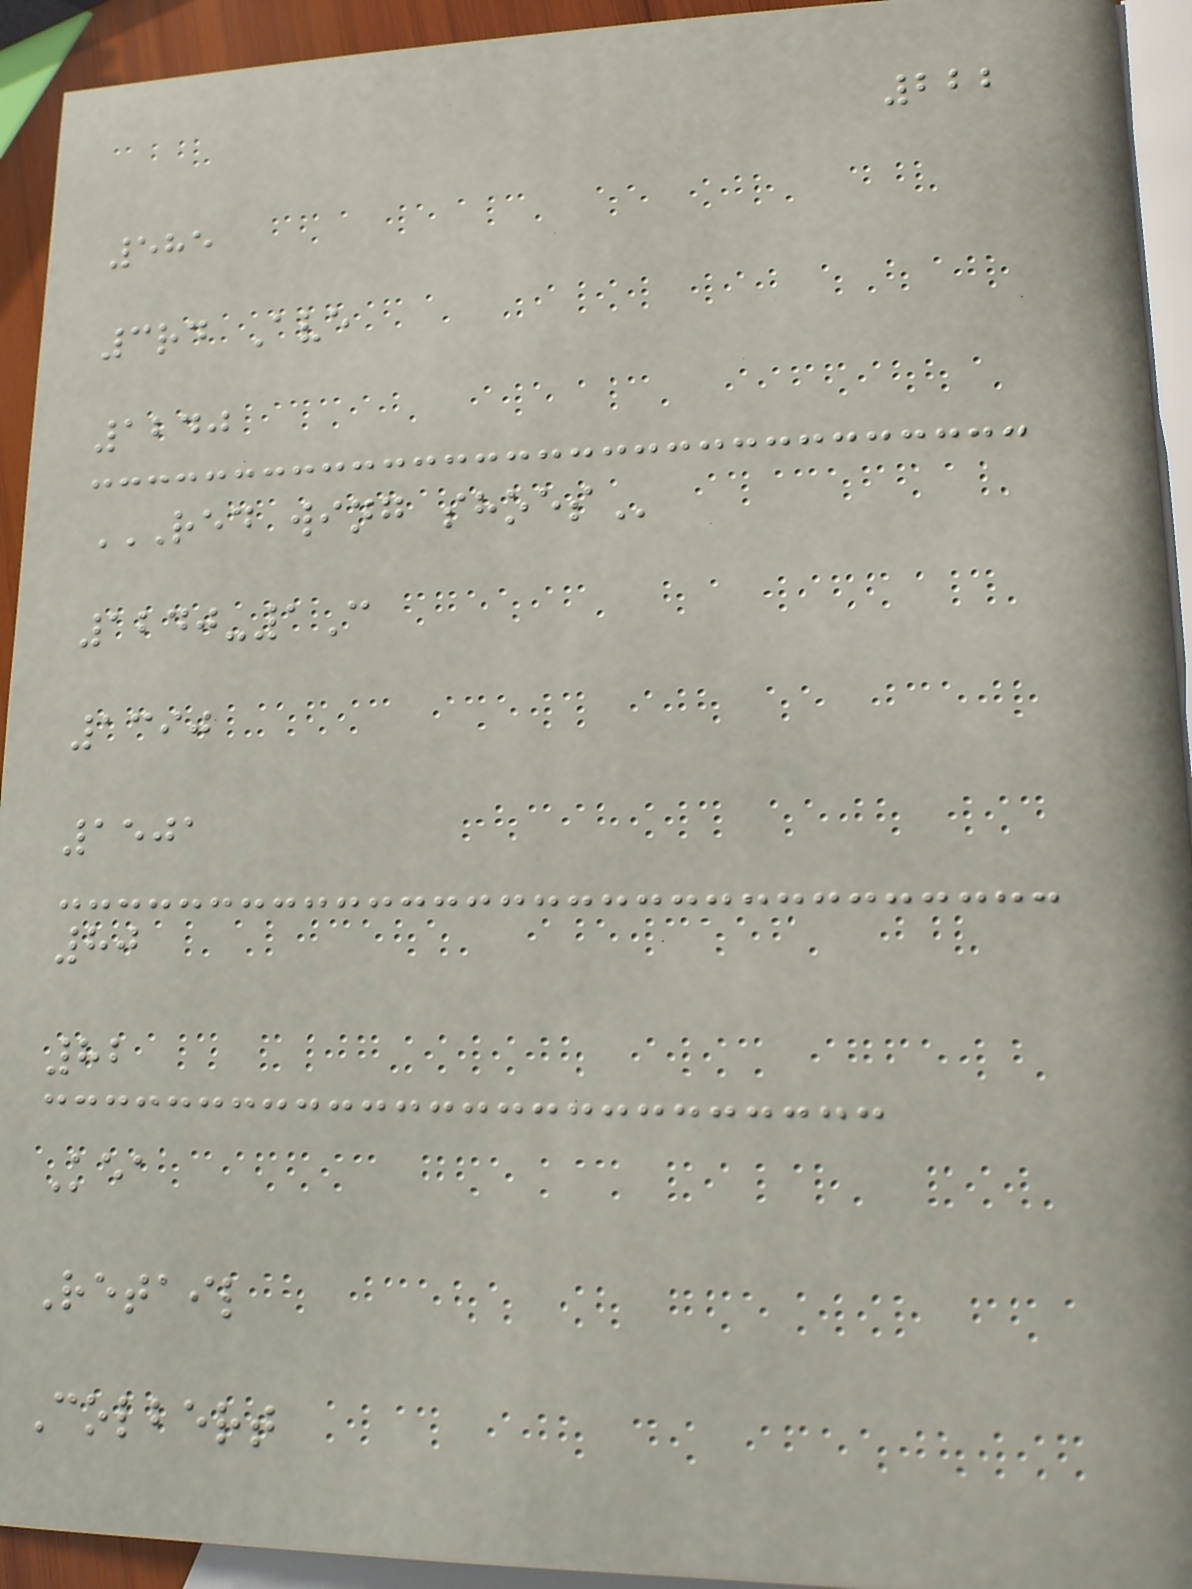222
585
3rd Ave
1240
RED WING SHOES
1240-1C
1390
1501
80
82
Kea
Retail
Colbert
